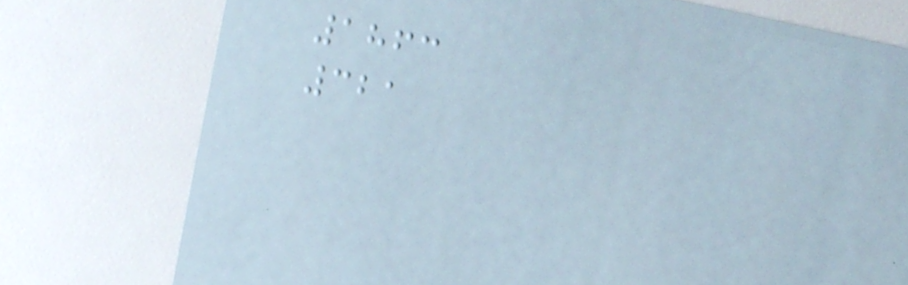1863
321
